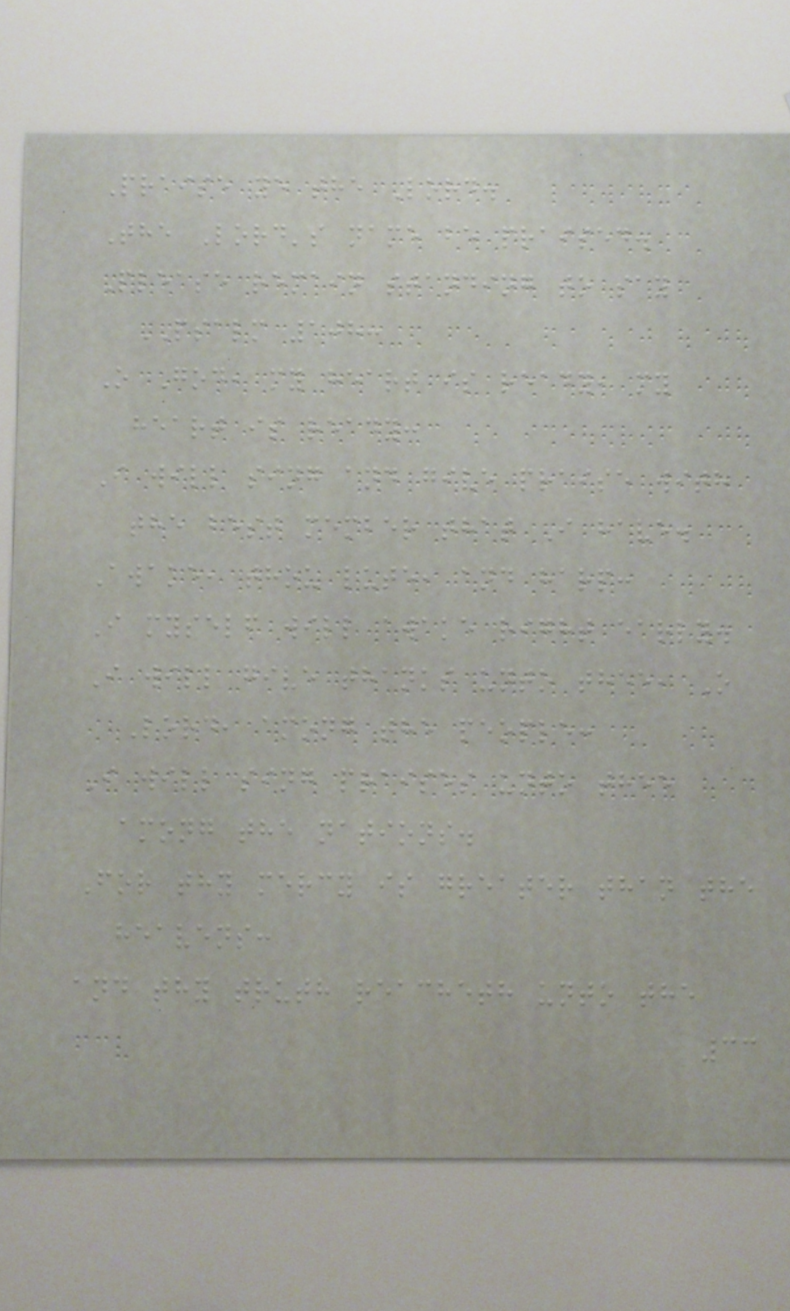Praise ye the Lord.
The Lord's name be praised.
Please remain standing to say
PSALM 108:
O God, my heart is ready, my
heart is ready:
I will sing and give praise with
the best member that I have.
Awake, thou lute, and harp:
I myself will awake right early.
I will give thanks unto thee, O
Lord, among the people:
I will sing praises unto thee
among the nations.
For thy mercy is greater than the
heavens:
and thy truth reacheth unto the
33
